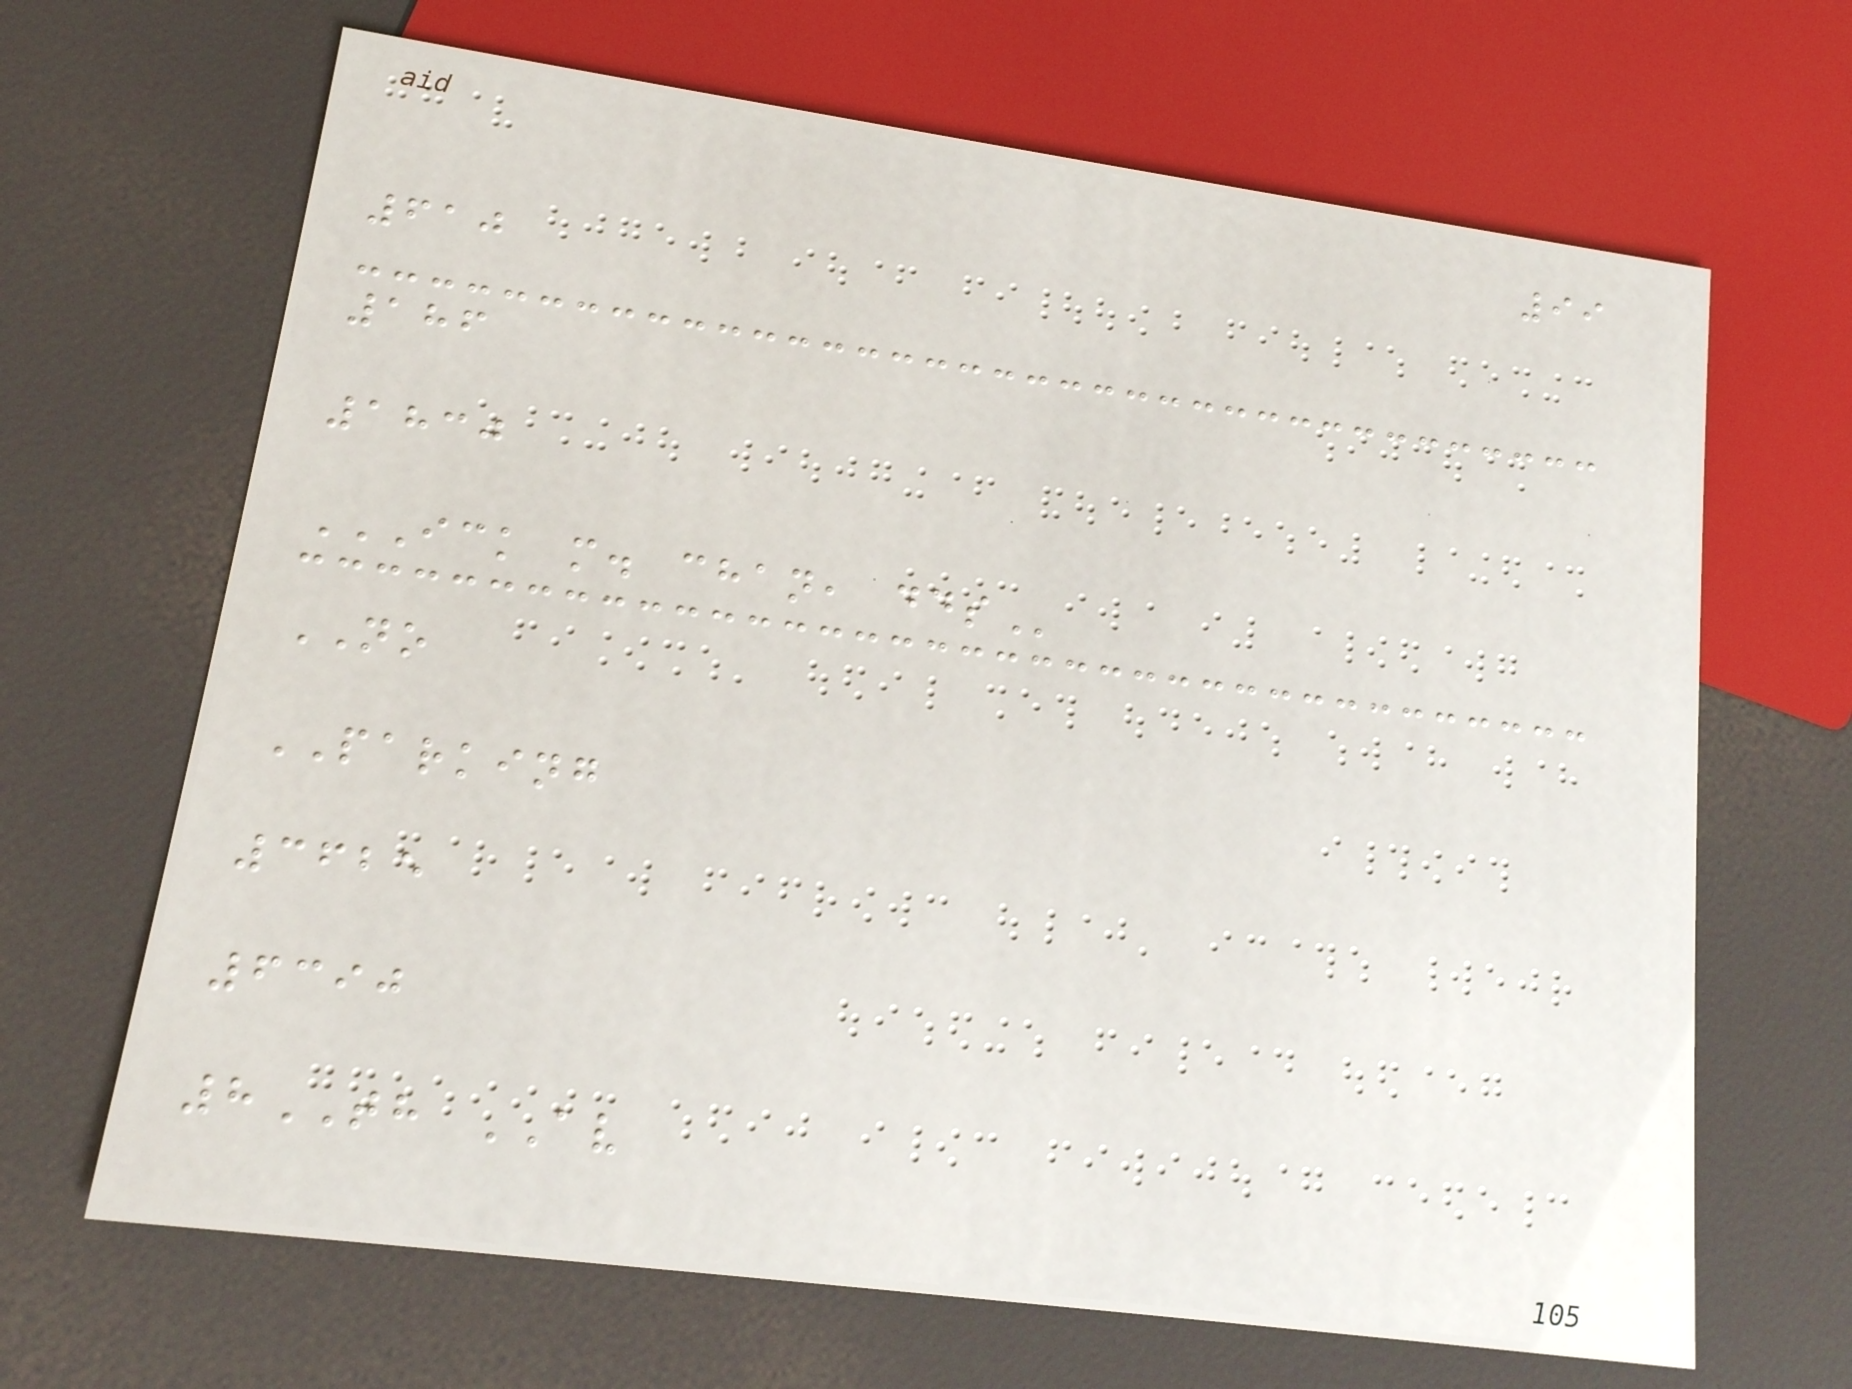99
610
186
1830
ICK M. CHAN, DDS
NO
PARKING
3625
6390
8TH AV
